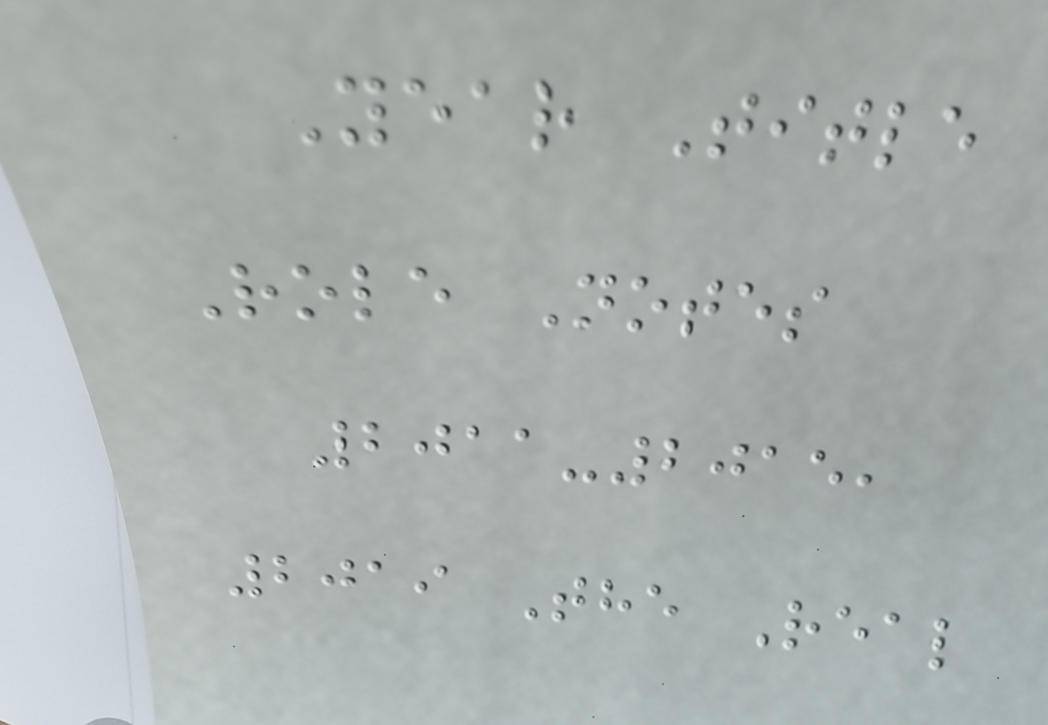Year Title
Role Notes
2011-2015,
2019 The Real
